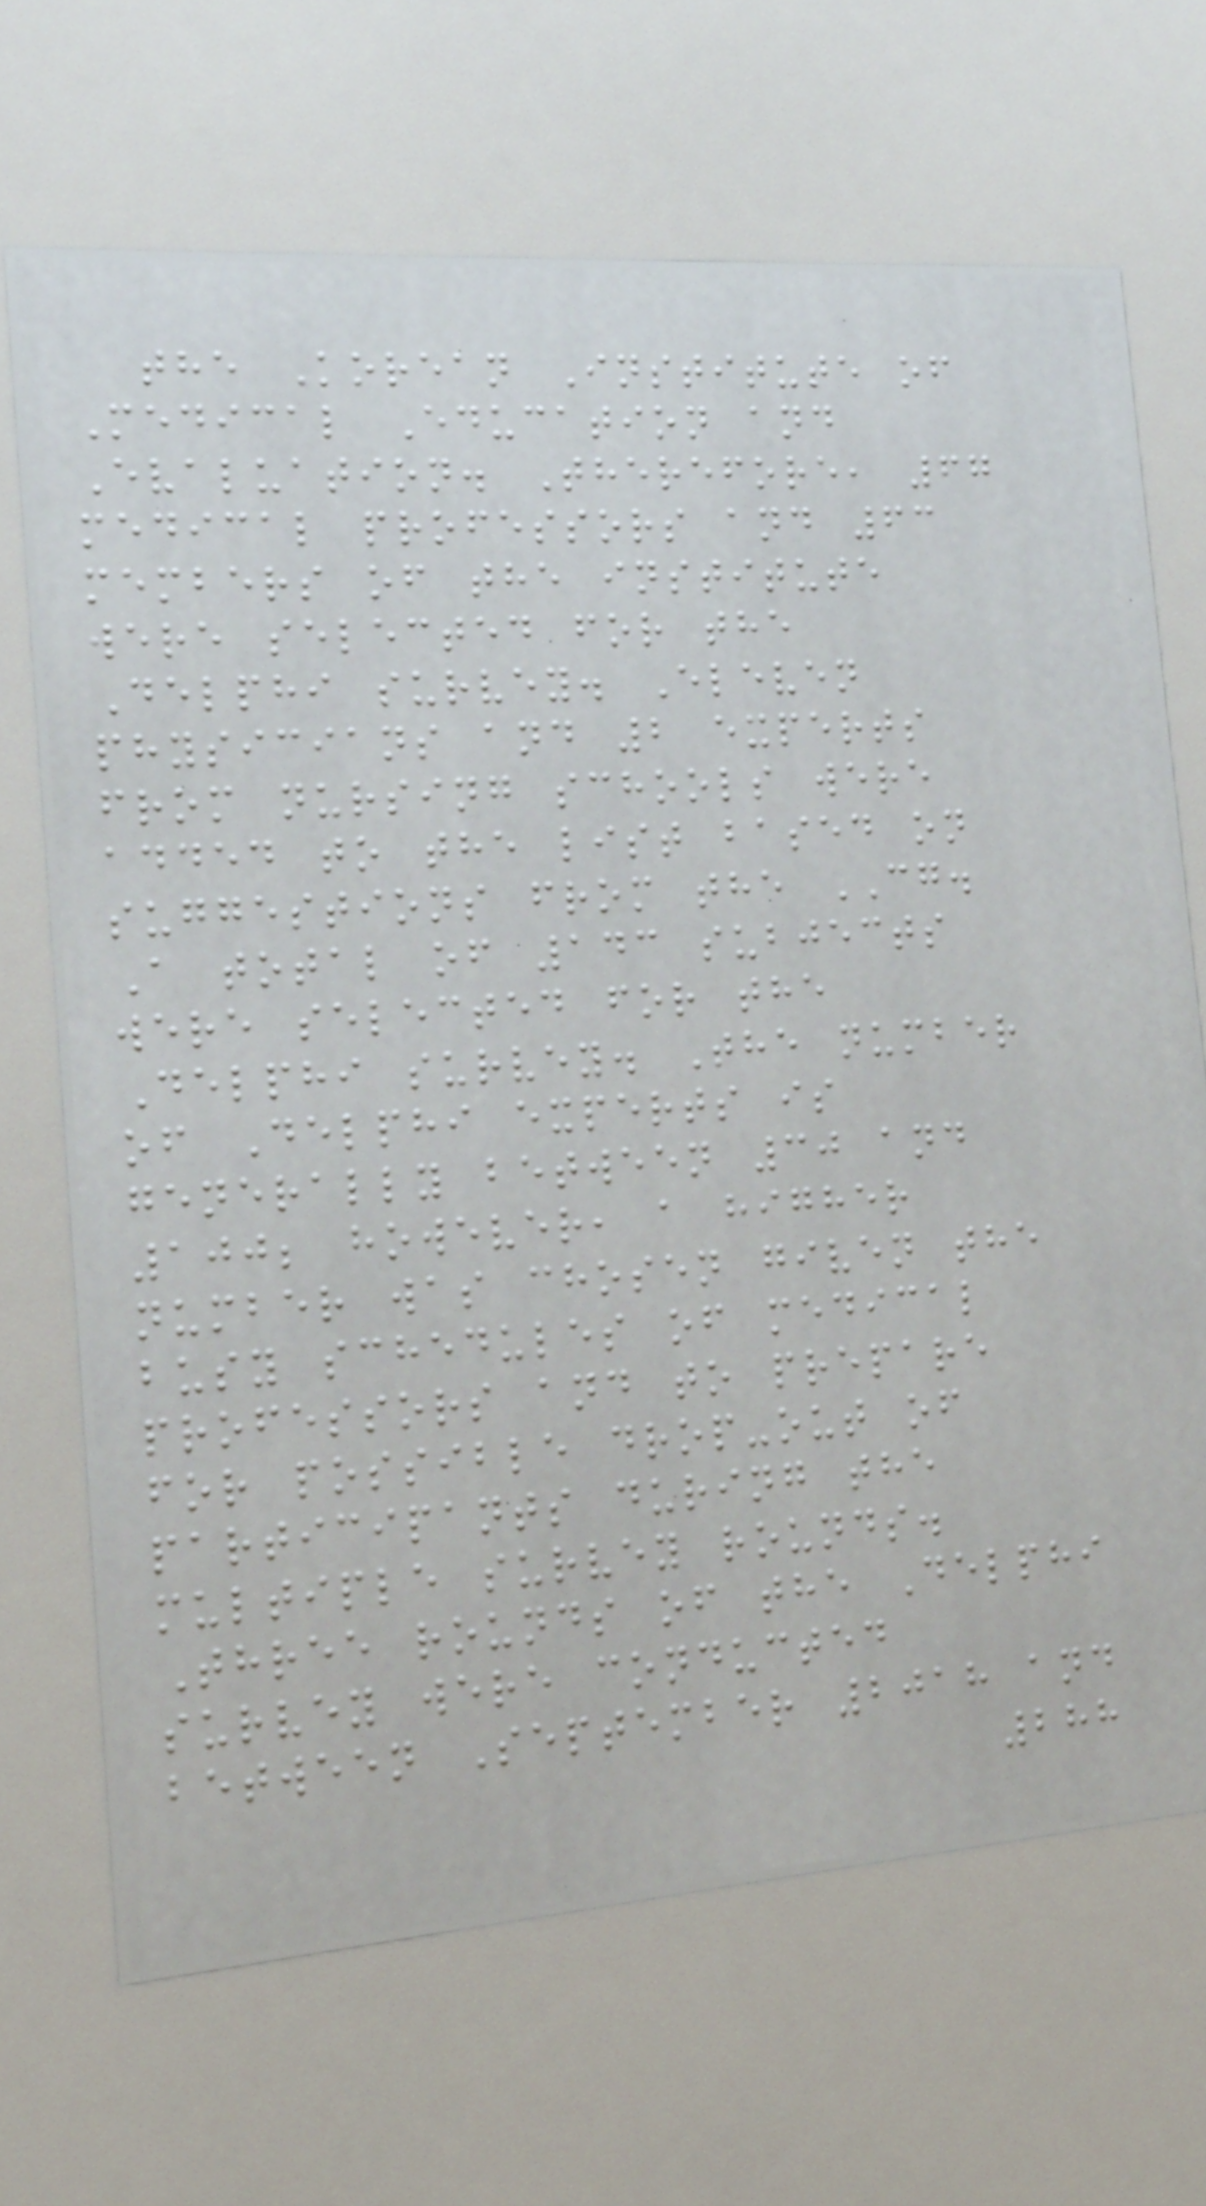the Korean Institute of
Medical Education and
Evaluation. Therefore, 67
medical professors and 63
members of the institute
were selected for the
Delphi survey. Eleven
physicians and 2 experts
from nursing schools were
added to the list based on
suggestions from the CG.
A total of 143 subjects
were selected for the
Delphi survey. The number
of Delphi experts is
generally between 30 and
100; however, a higher
number was chosen given the
busy schedules of medical
professors and to prepare
for possible drop-out of
participants during the
multiple survey rounds.
Three rounds of the Delphi
survey were conducted
between September 2018 and
288
